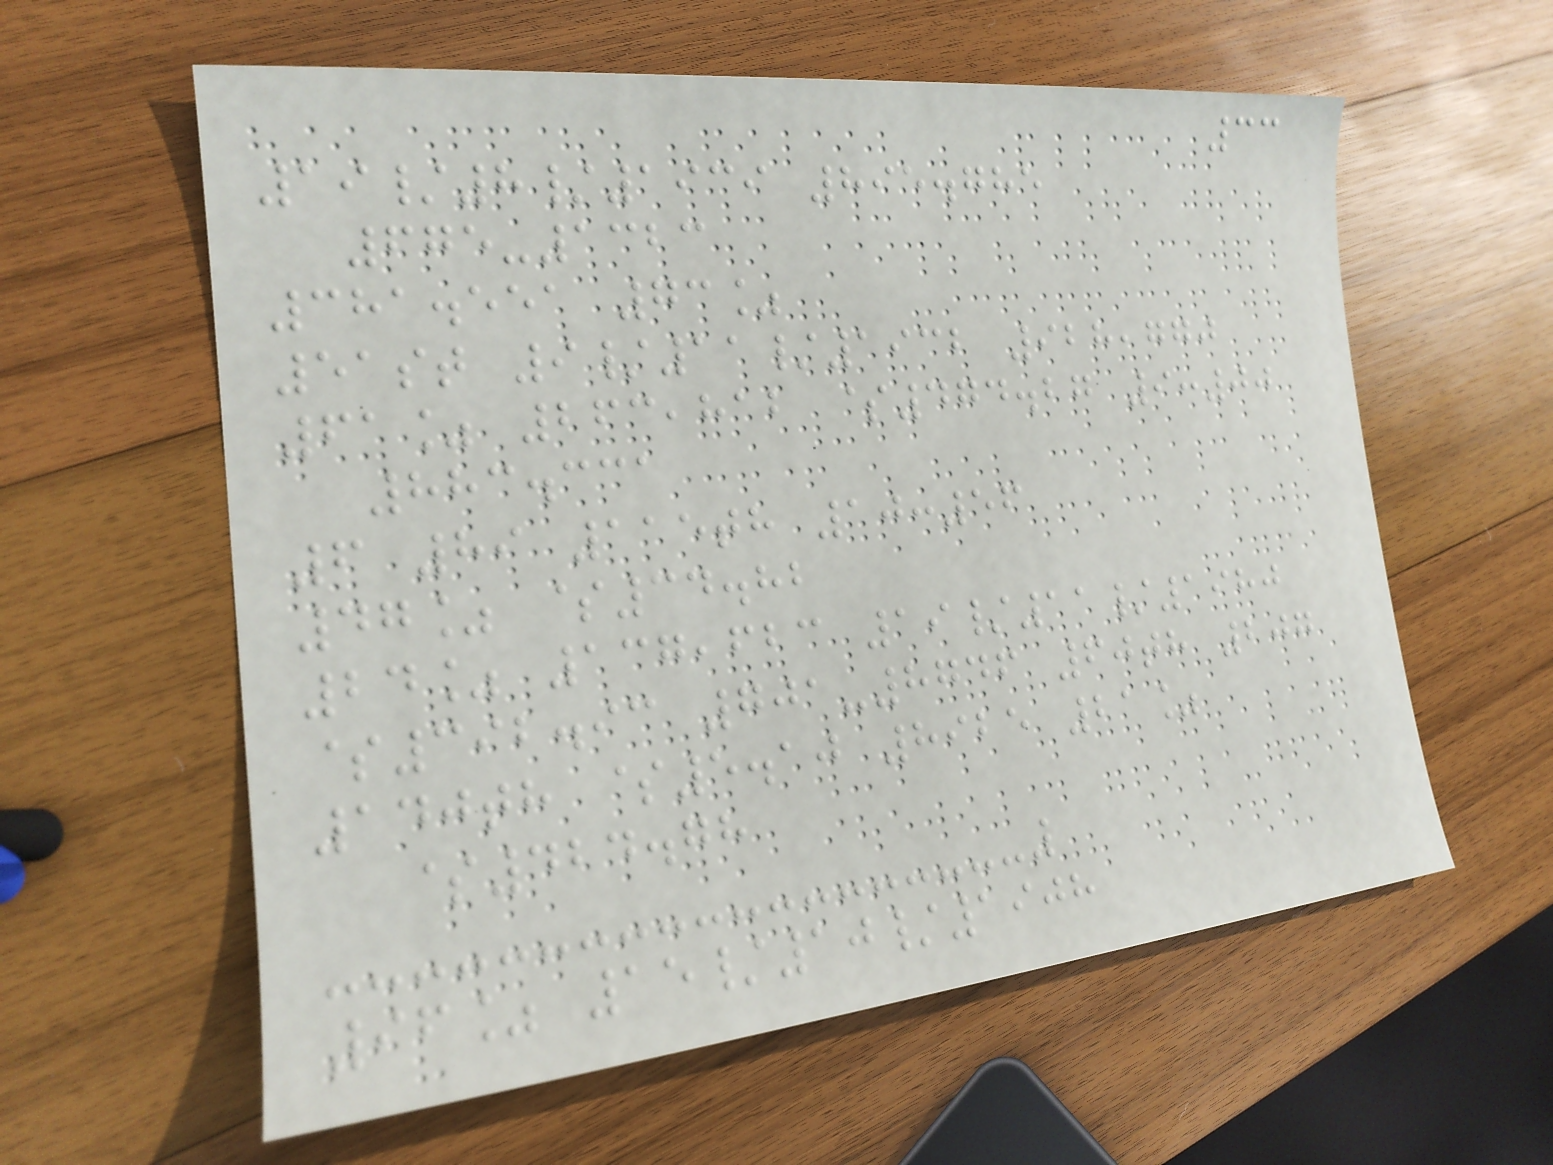33
19/8/1939 895.785
675-1323
381.551 73%
51st 9/11/1932 928,770
61% 263,812 $474.27 9:00
883.331
6 89 115th 10:56
47% $34.82
24% 137,623 19/11/1980
$392.93 701-8746 60th 207
140th $5.10 8925 21%
$424.78
96% 15/10/1908
